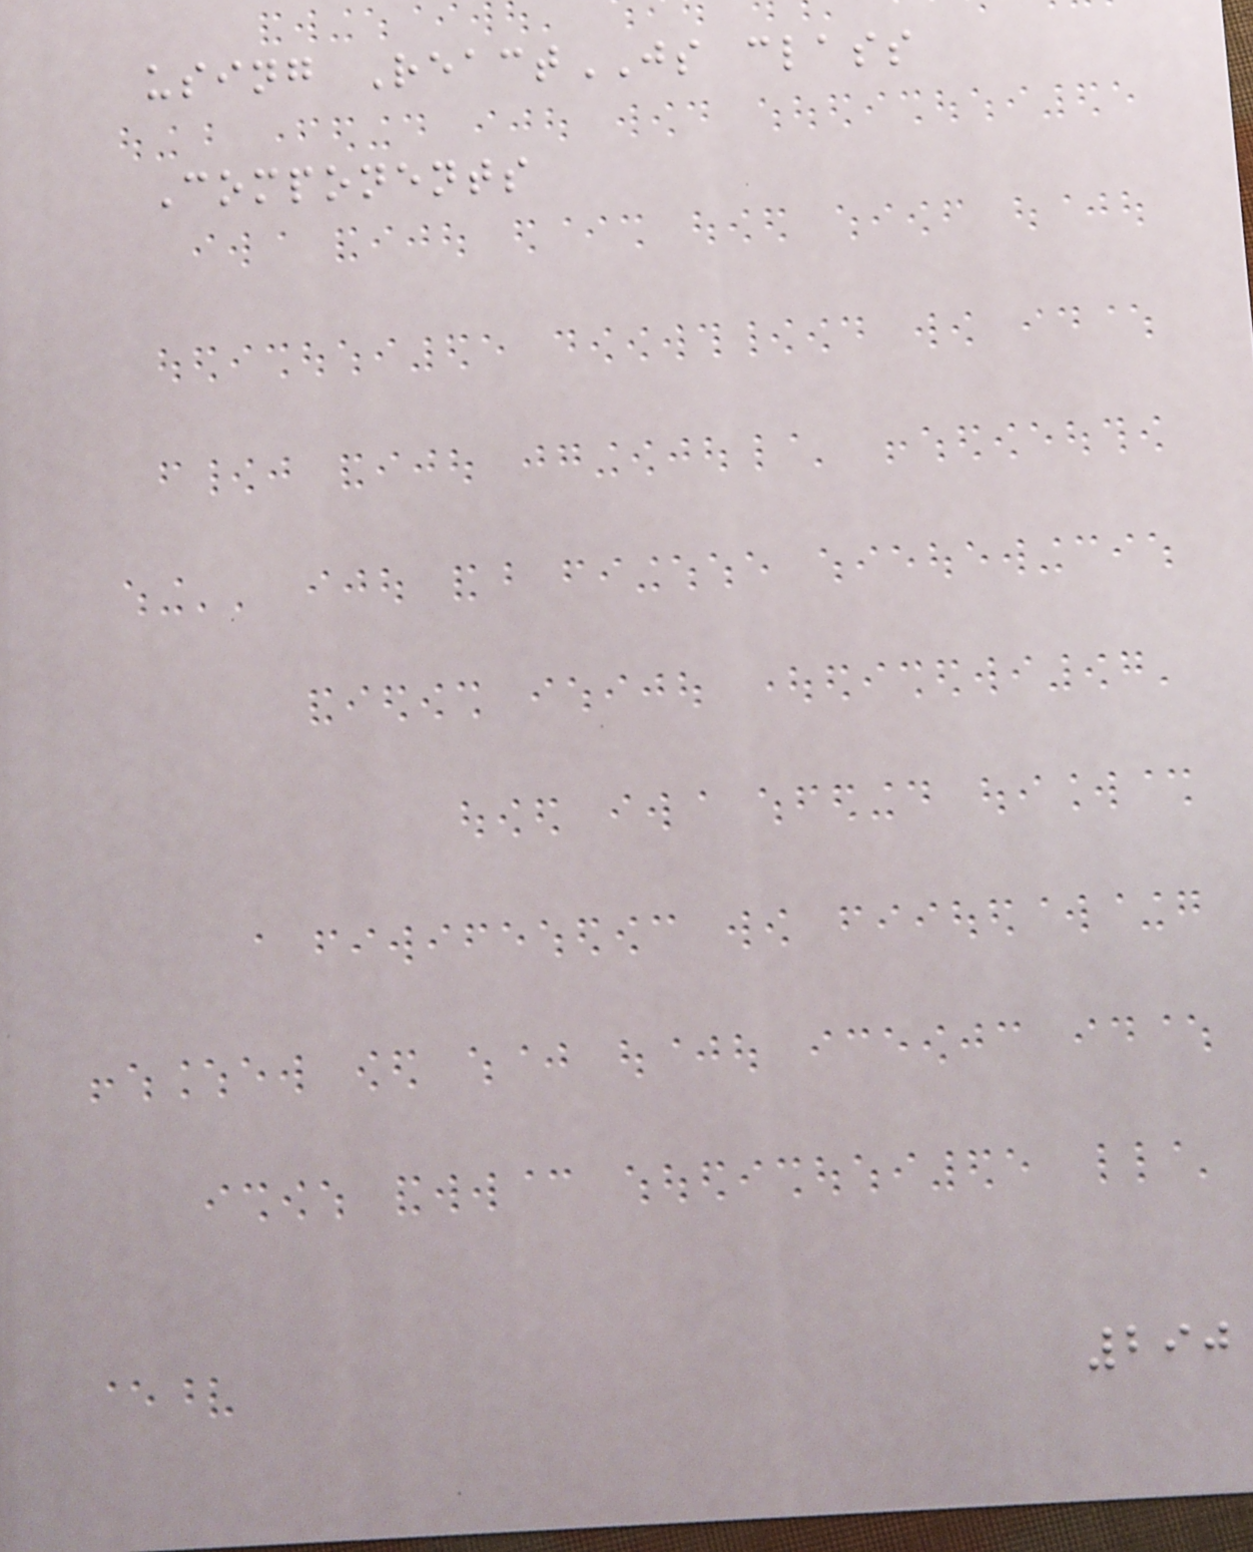using ReactJS class
Components
290
